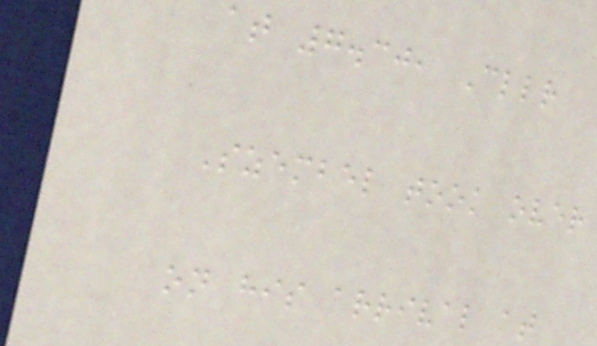at 7.30, Cllr
Szembel took over
on his arrival at
